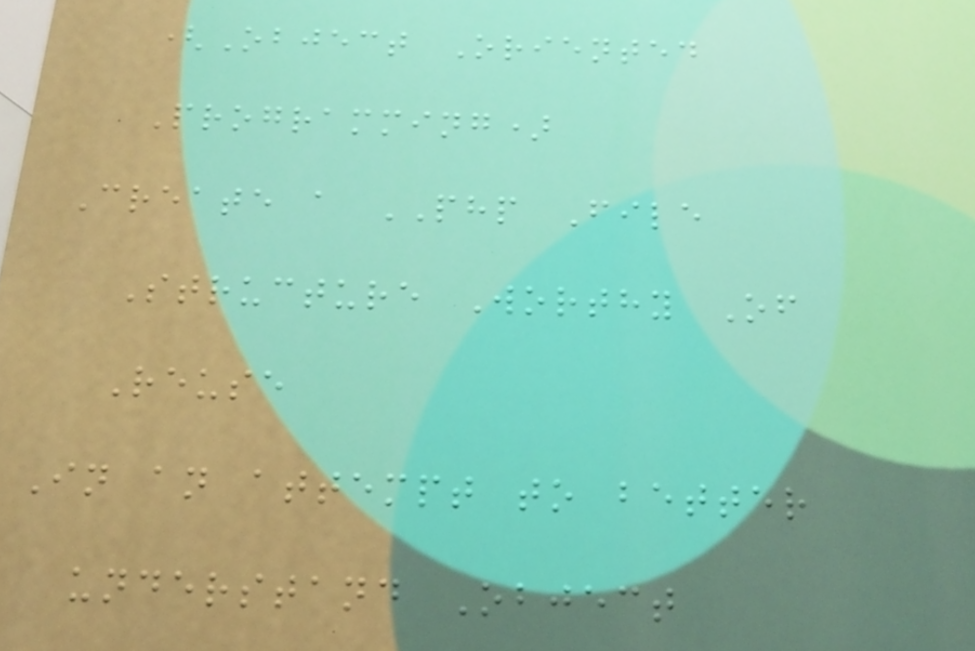(Object Oriented
Programming)
Create a PHP File
Structure Worthy Of
Reuse
In an attempt to better
understand Object
